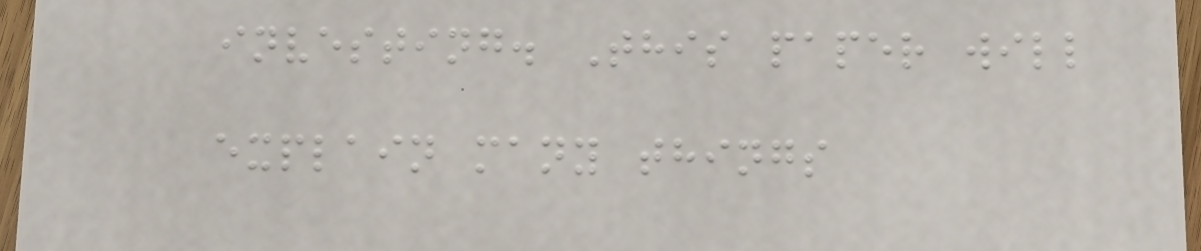investing. This paper will
explain many things
